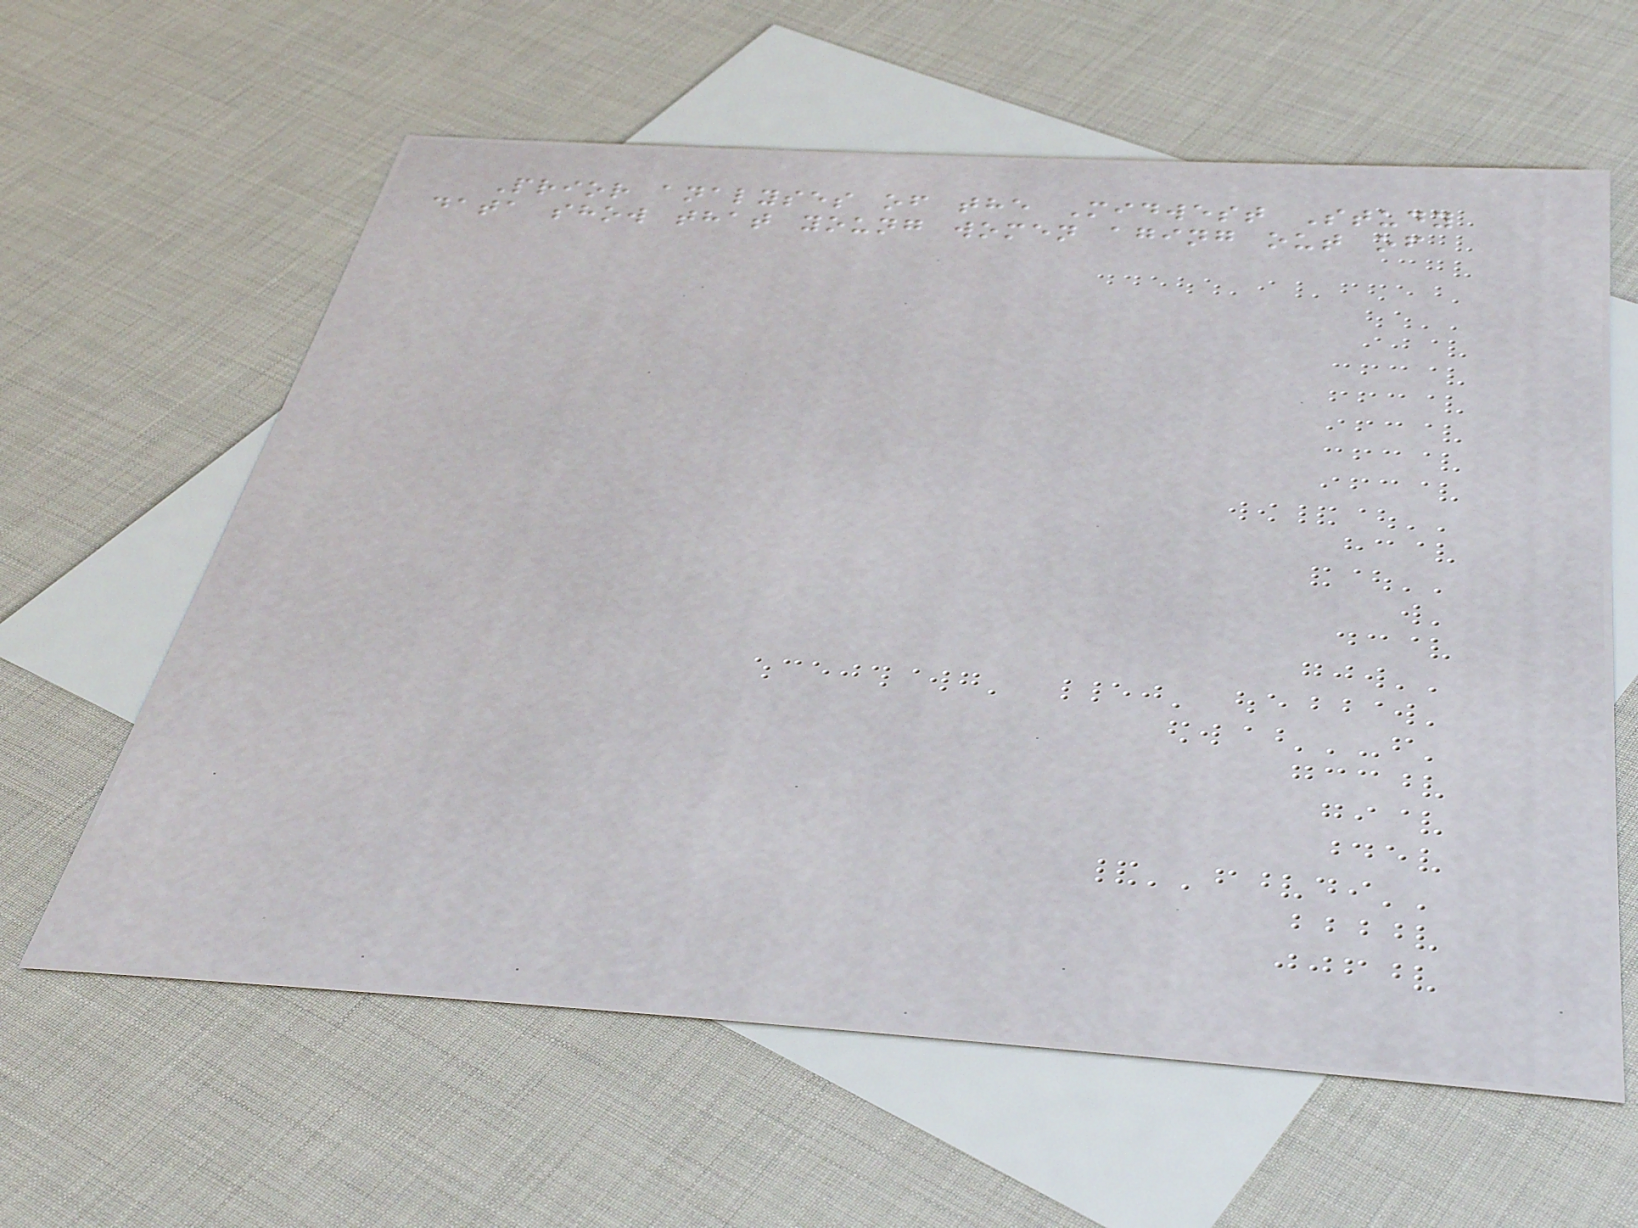Prior analyses of the Midwest Study
data show that young women aging out of
